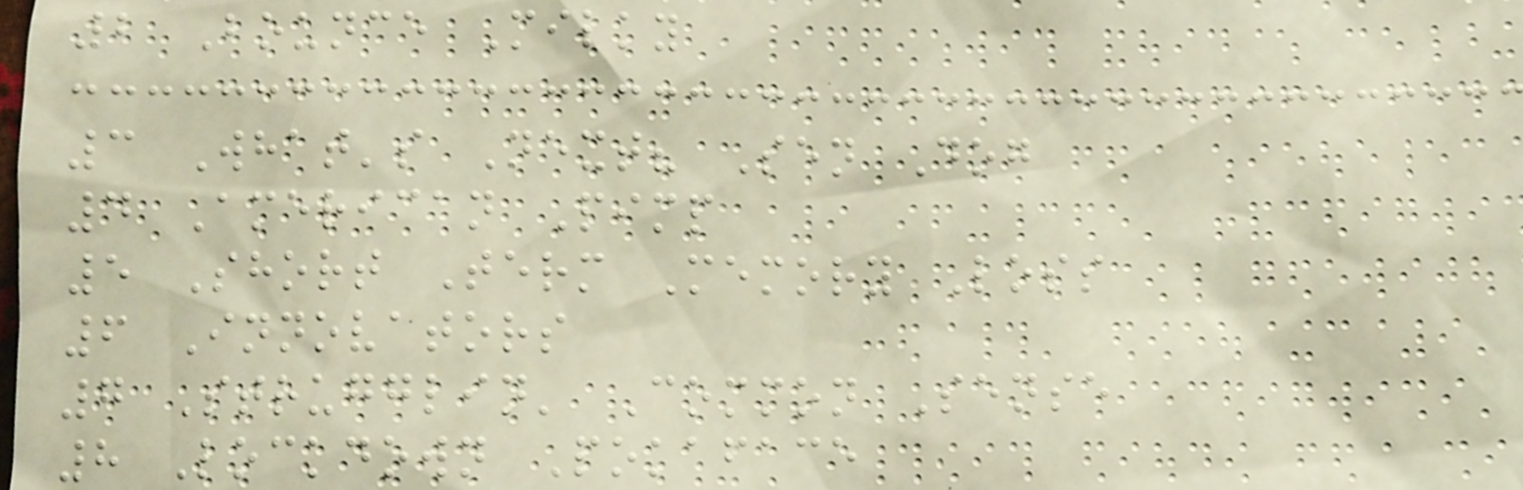2 Bounce Milky
3 What's Next? Sen Dog
4 American Pimp
5 Short Term Memory Loss
6 Innovators
7 Strugglin' Common Sense
8 Lockdown Pokaface
